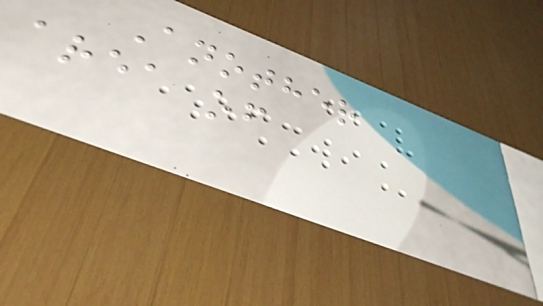Another
area of
